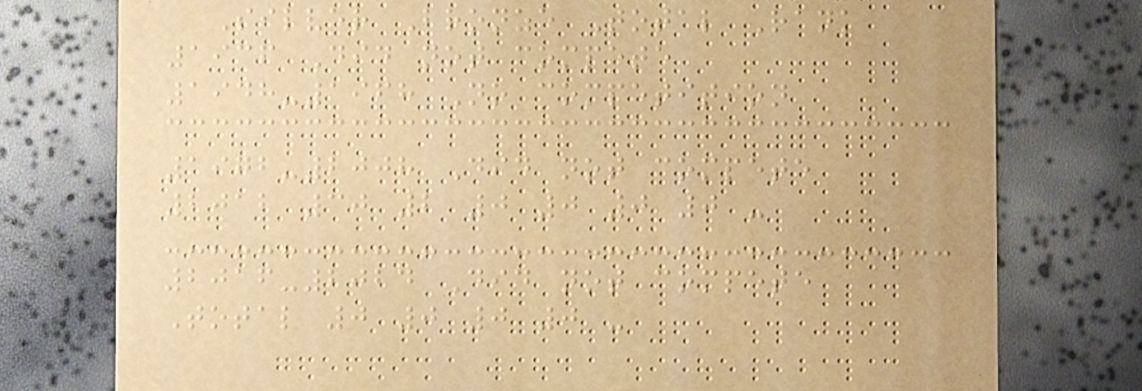Silver Bronze Total Rank
1936 Did not compete
1948-1968 No competition
1972-2008 Did not compete
2012 30 2 0 0 0 0 -
2016-2024 Did not compete
Total 0 0 0 0 -
